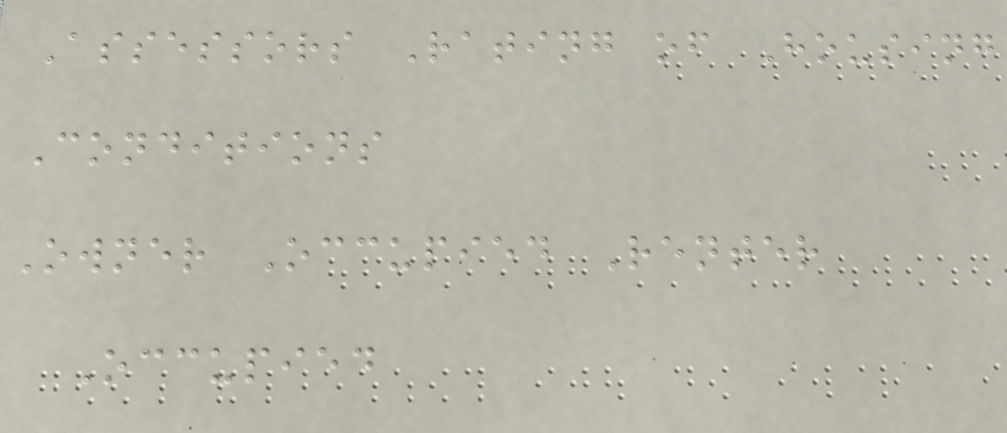Assessors Rating of Housing
Conditions
Owner Occupied Renter
Occupied
